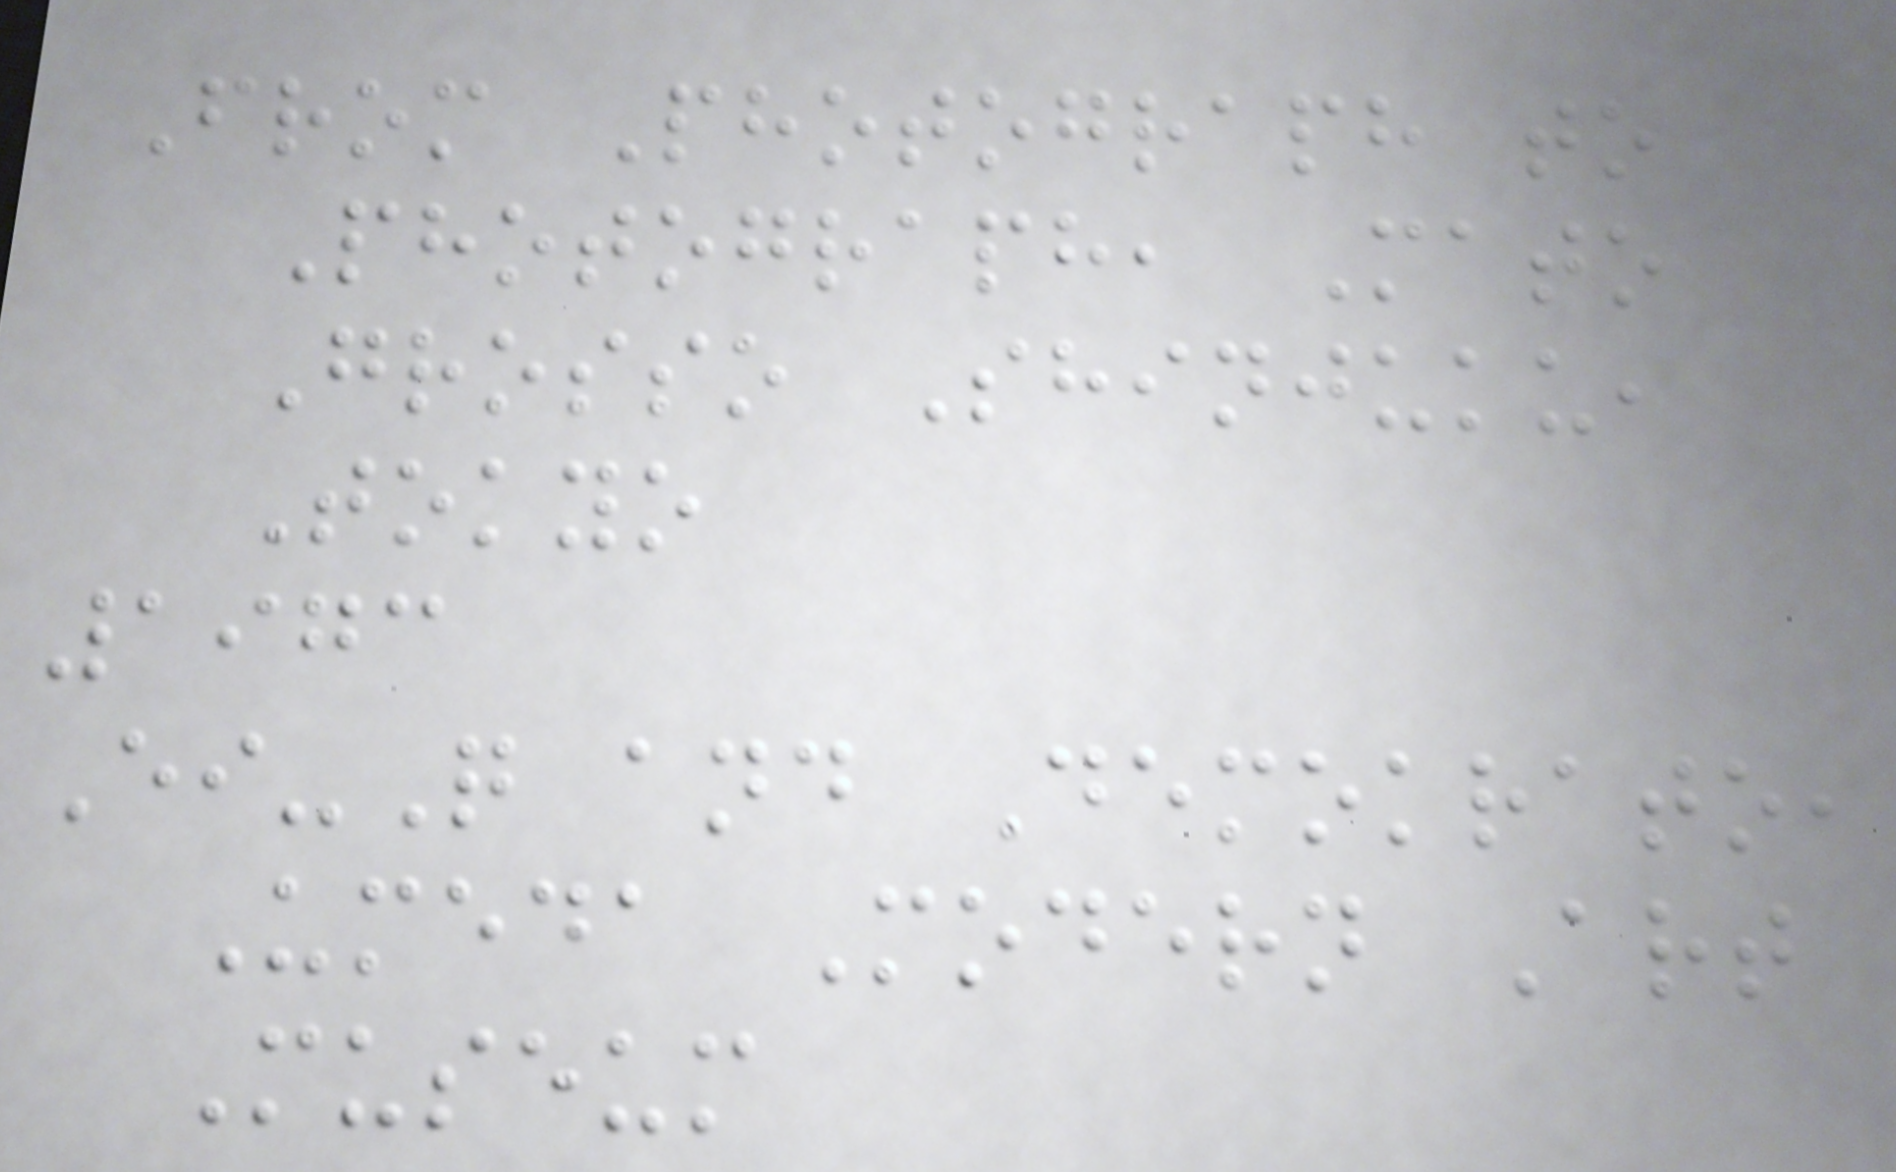From Photograph to
Photograph, Mato
Grosso Shinjuku,
Tokyo
1973
Ei-Q and Demokrato,
Umeda Modern Art
Museum
